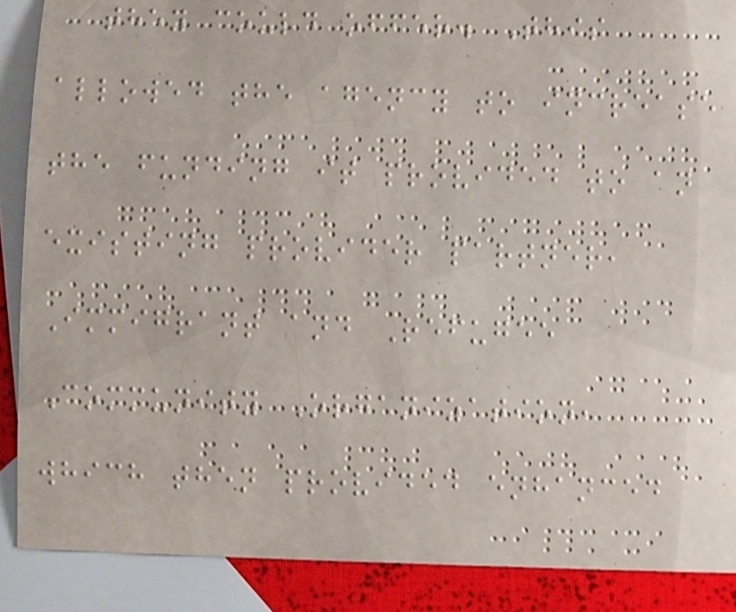they could offer. This
allowed the agency to increase
the funding it provided to an
existing provider partner,
Immigrant and Refugee
Community Organization,
which then provided enhanced
